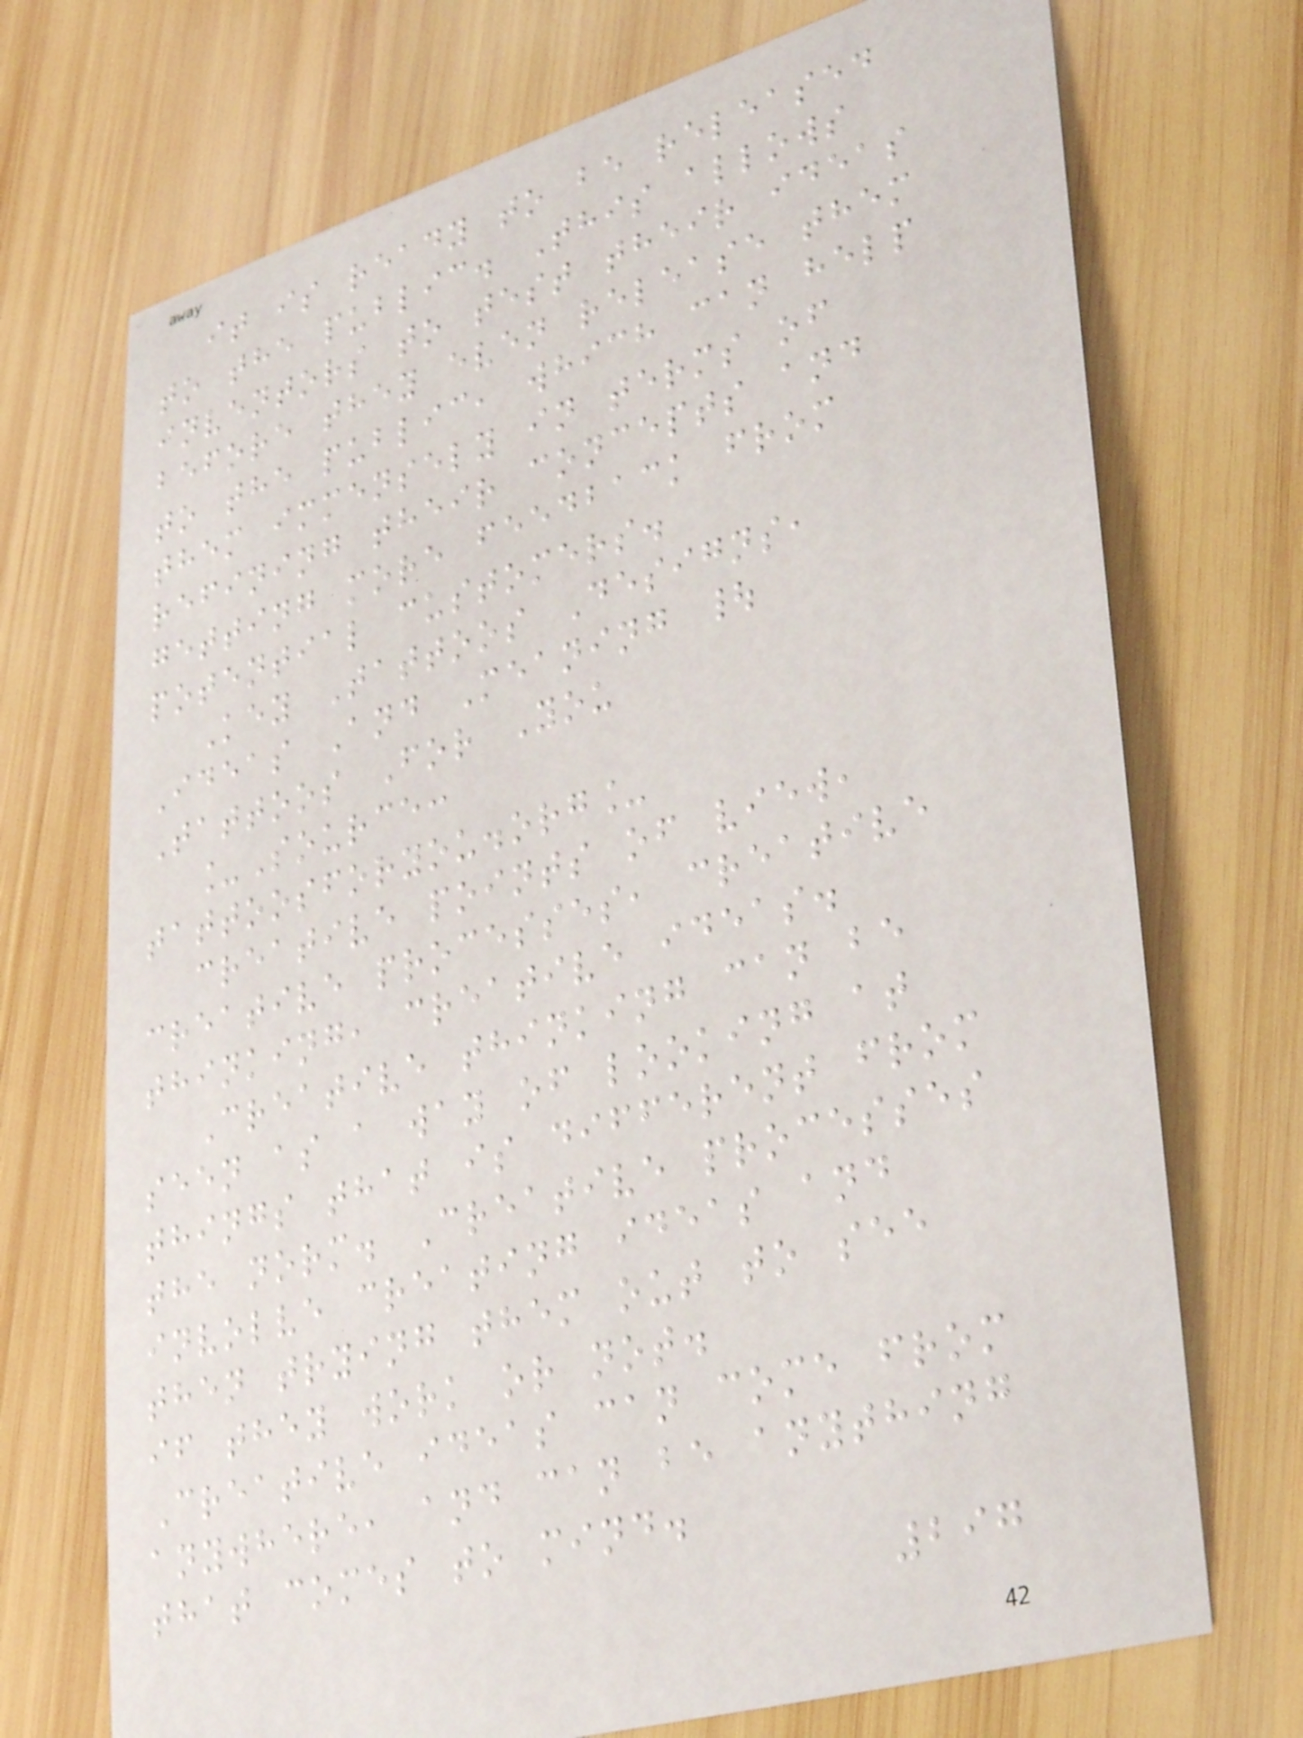it is ready to be released
to the public. This allows
inventors to test their ideas
before they even release them
to the public, which can help
them immensely in terms of
refining their concepts and
getting more feedback from
potential customers.
Key Tattoos Designs,
Ideas And Meaning |
Tattoos For You
_Source:
tattoosforyou.org_
creative points of view,
creative processes, creative
thinking, creative ideas.
Creative thinking can be
seen as a way of looking at
things that is different from
the norm. Creative processes
involve creating ideas and
then trying them out to see
if they work or not.
Creative ideas can come from
anywhere, and can be anything
that comes to mind.
297
